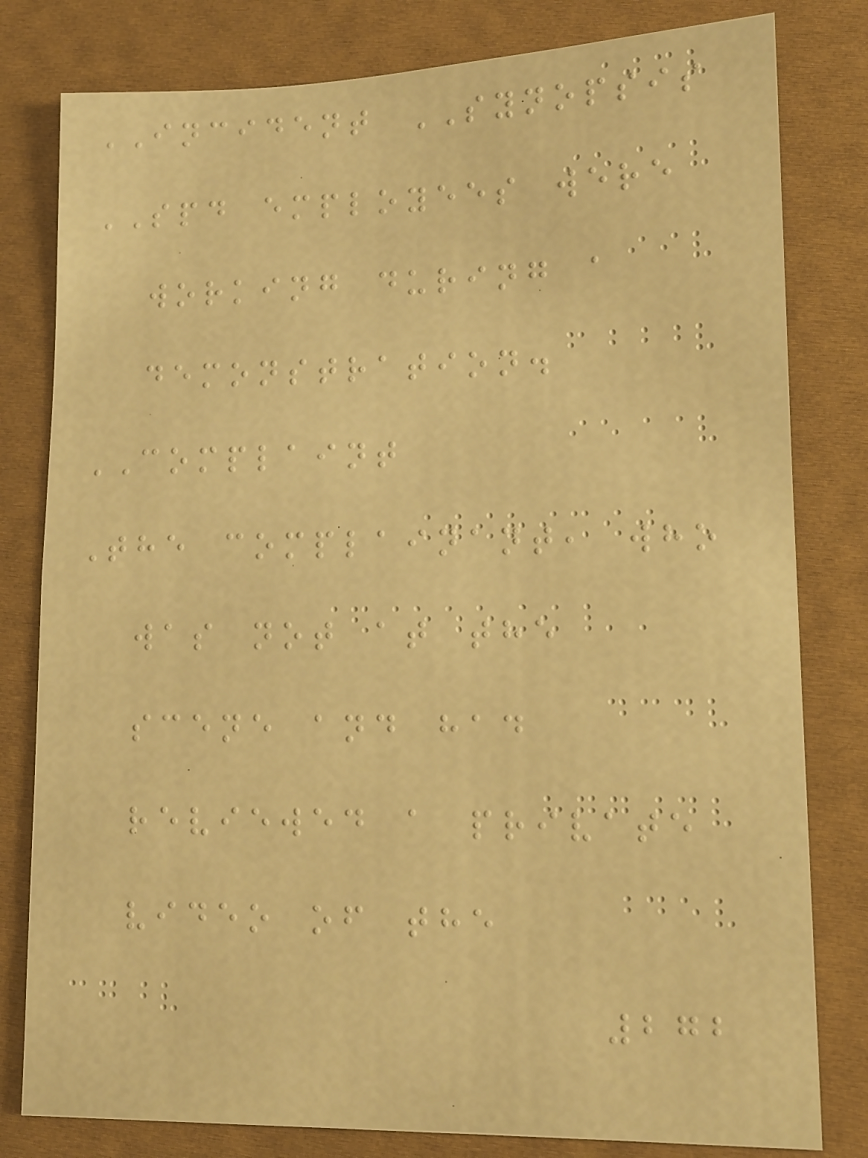INCIDENT SYNOPSIS
SPD employees were
working during a
demonstration.
COMPLAINT
The complainant, who
was not at the
scene and had
reviewed a private
video of the
272
